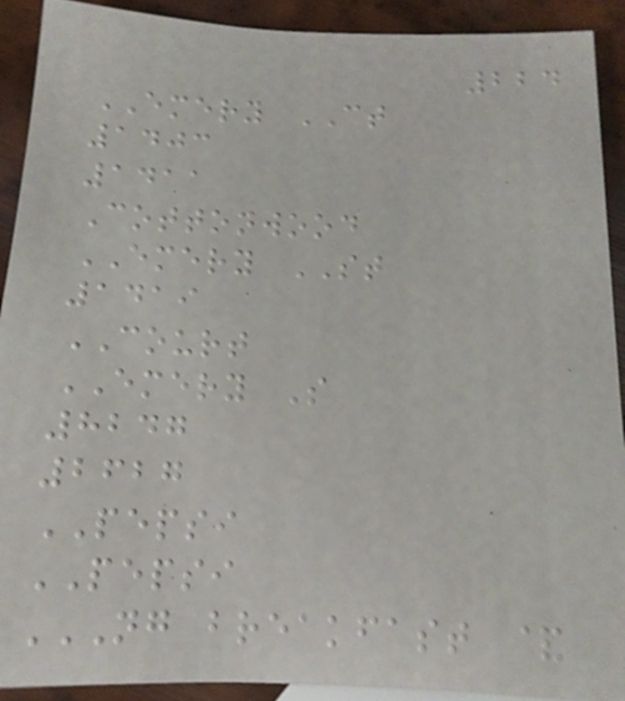224
EMERY CT
1403
1411
Cottonwood
EMERY ST
1419
COURT
EMERY S
8247
2627
PEPSI
PEPSI
NG BREAKFAST &
